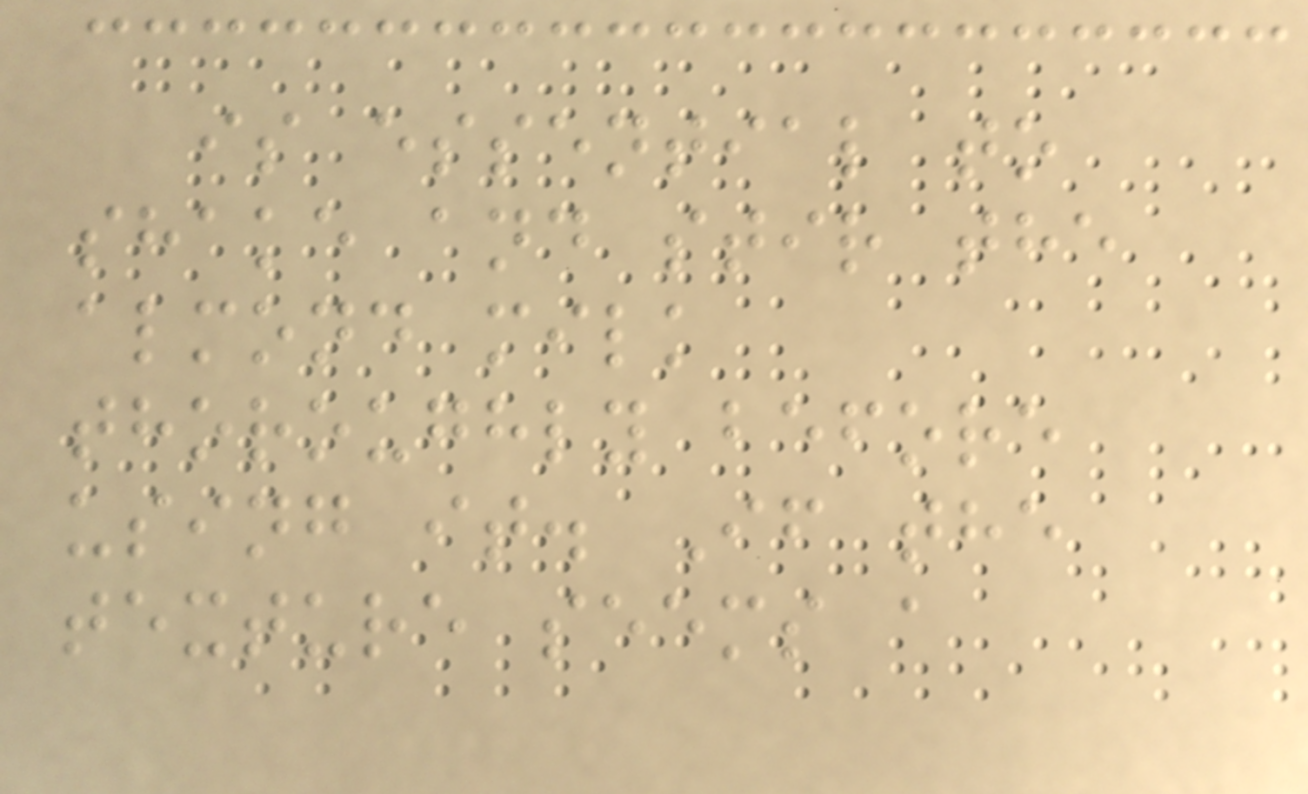is essential to
shake and stir the
almond milk
thoroughly before
using it. If the
texture seems a
